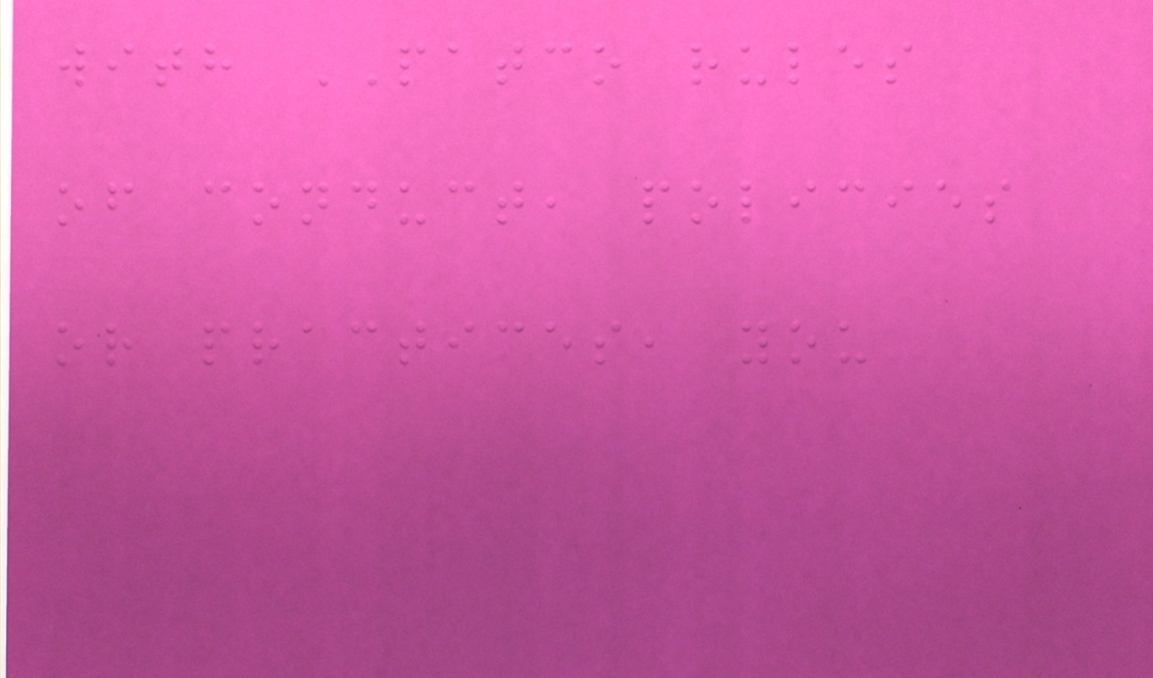with PATCO rules
of conduct, policies
or practices, you
